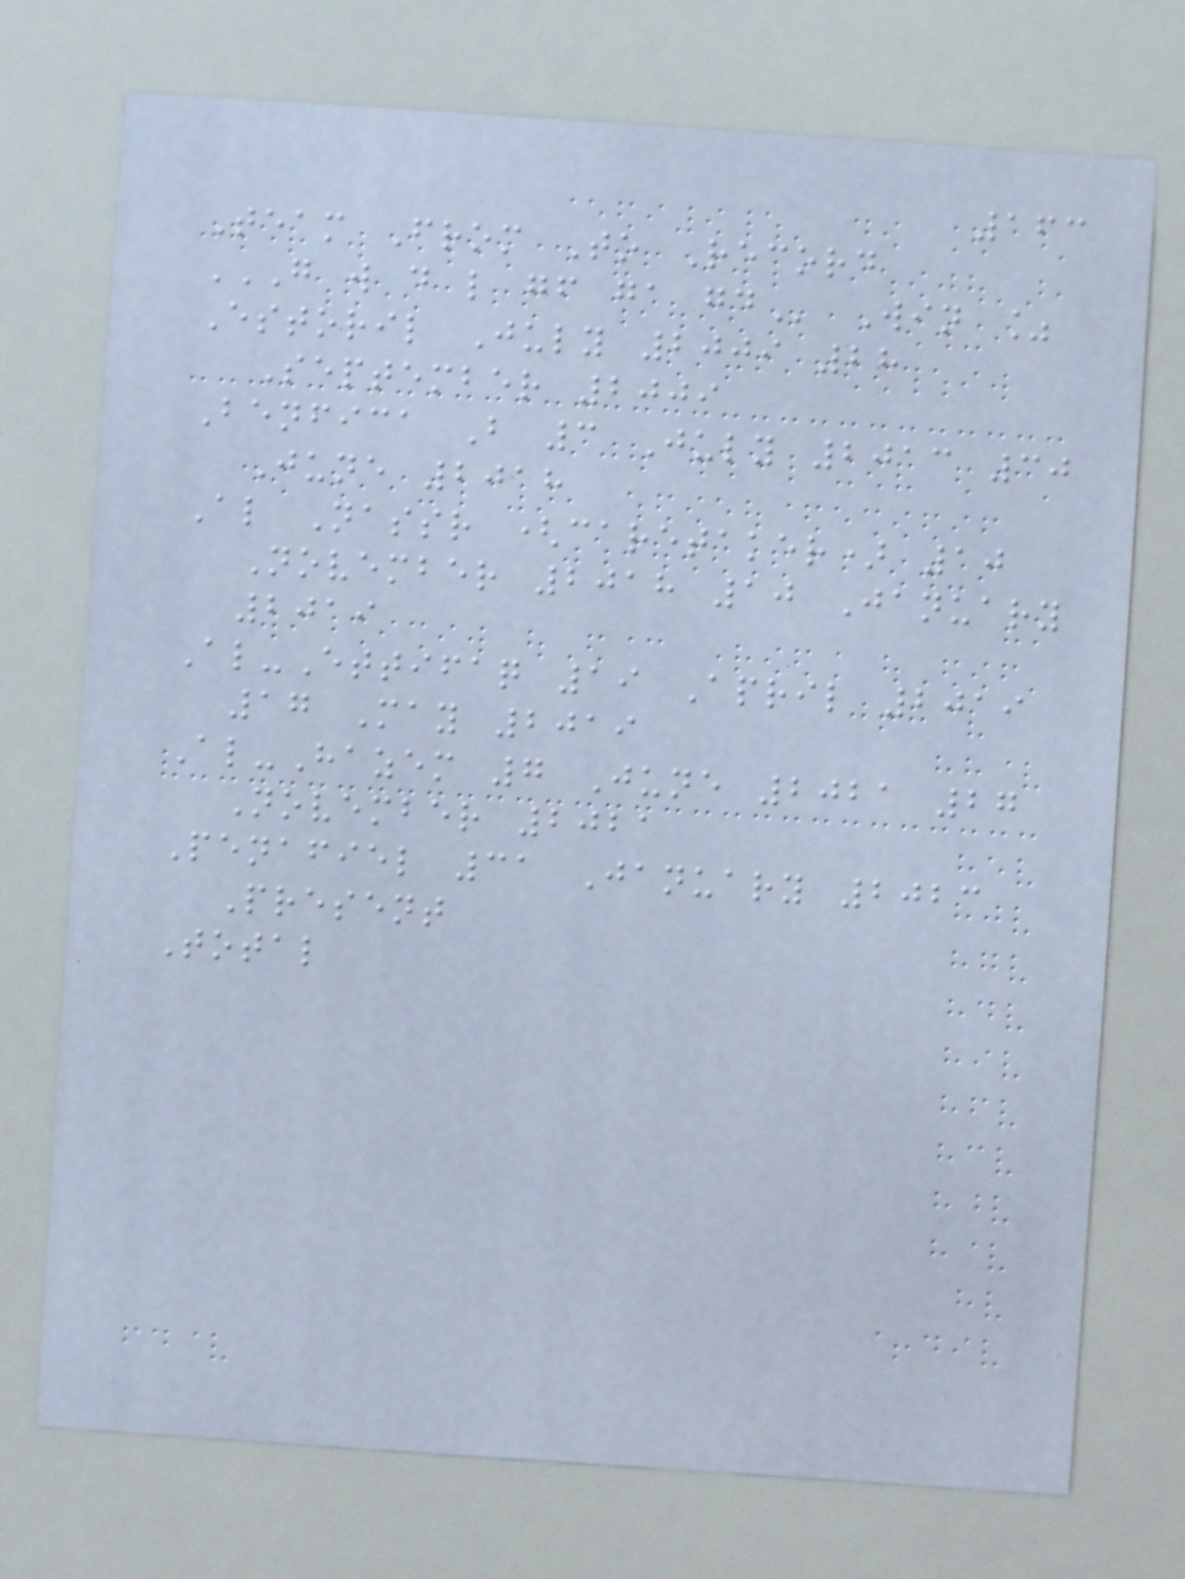163
Team From To Record
G W D L GF GA GD Win %
Estoril July 2009 28
September 2009
Benfica B 3 July 2013 30
June 2018
Al Nassr (caretaker) 10
November 2018 10 January
2019
Al-Ettifaq 19 April 2019
17 May 2019
Al-Hazem 7 June 2021 27
November 2021
Penafiel 31 January 2023
Present
Total
